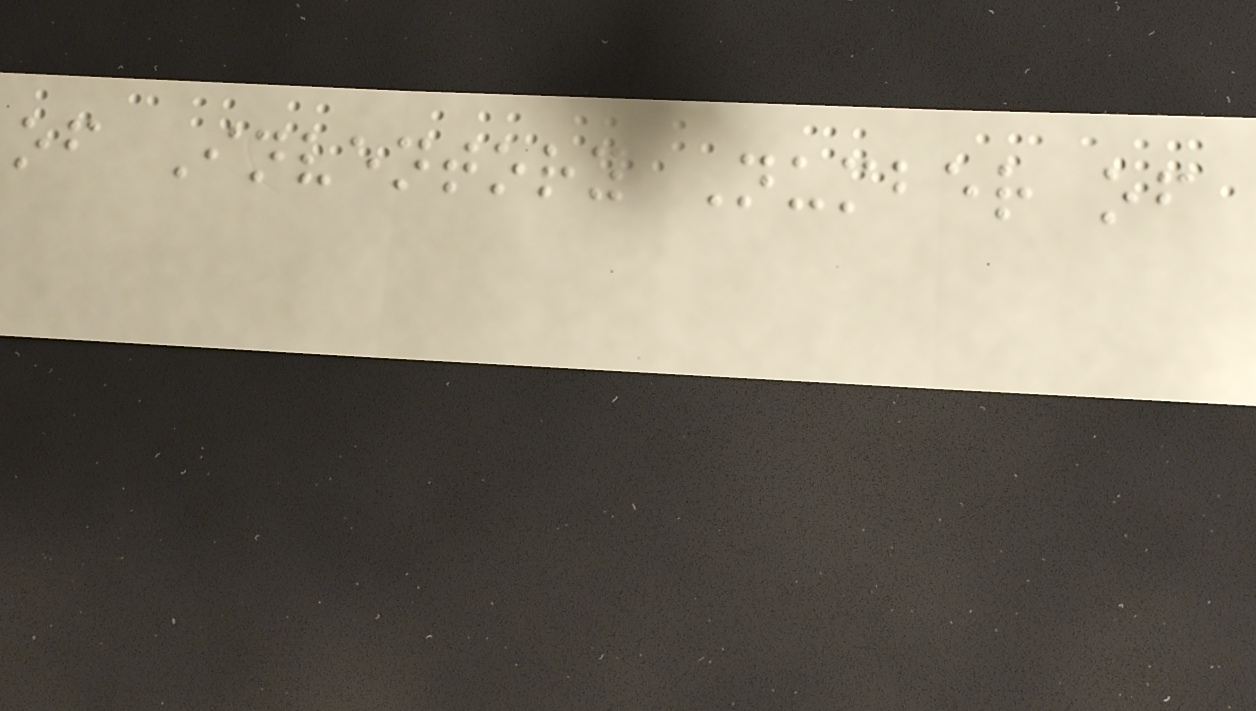of Inventory Number of
